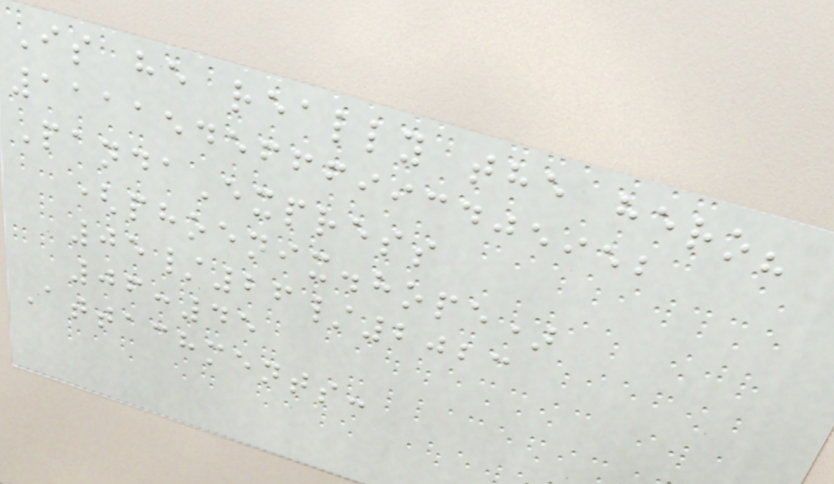Is he really the hero?
1111545666993405952
PandaExpress
(phoenix.hope)
05/26/2023
06:45
Attachments:
